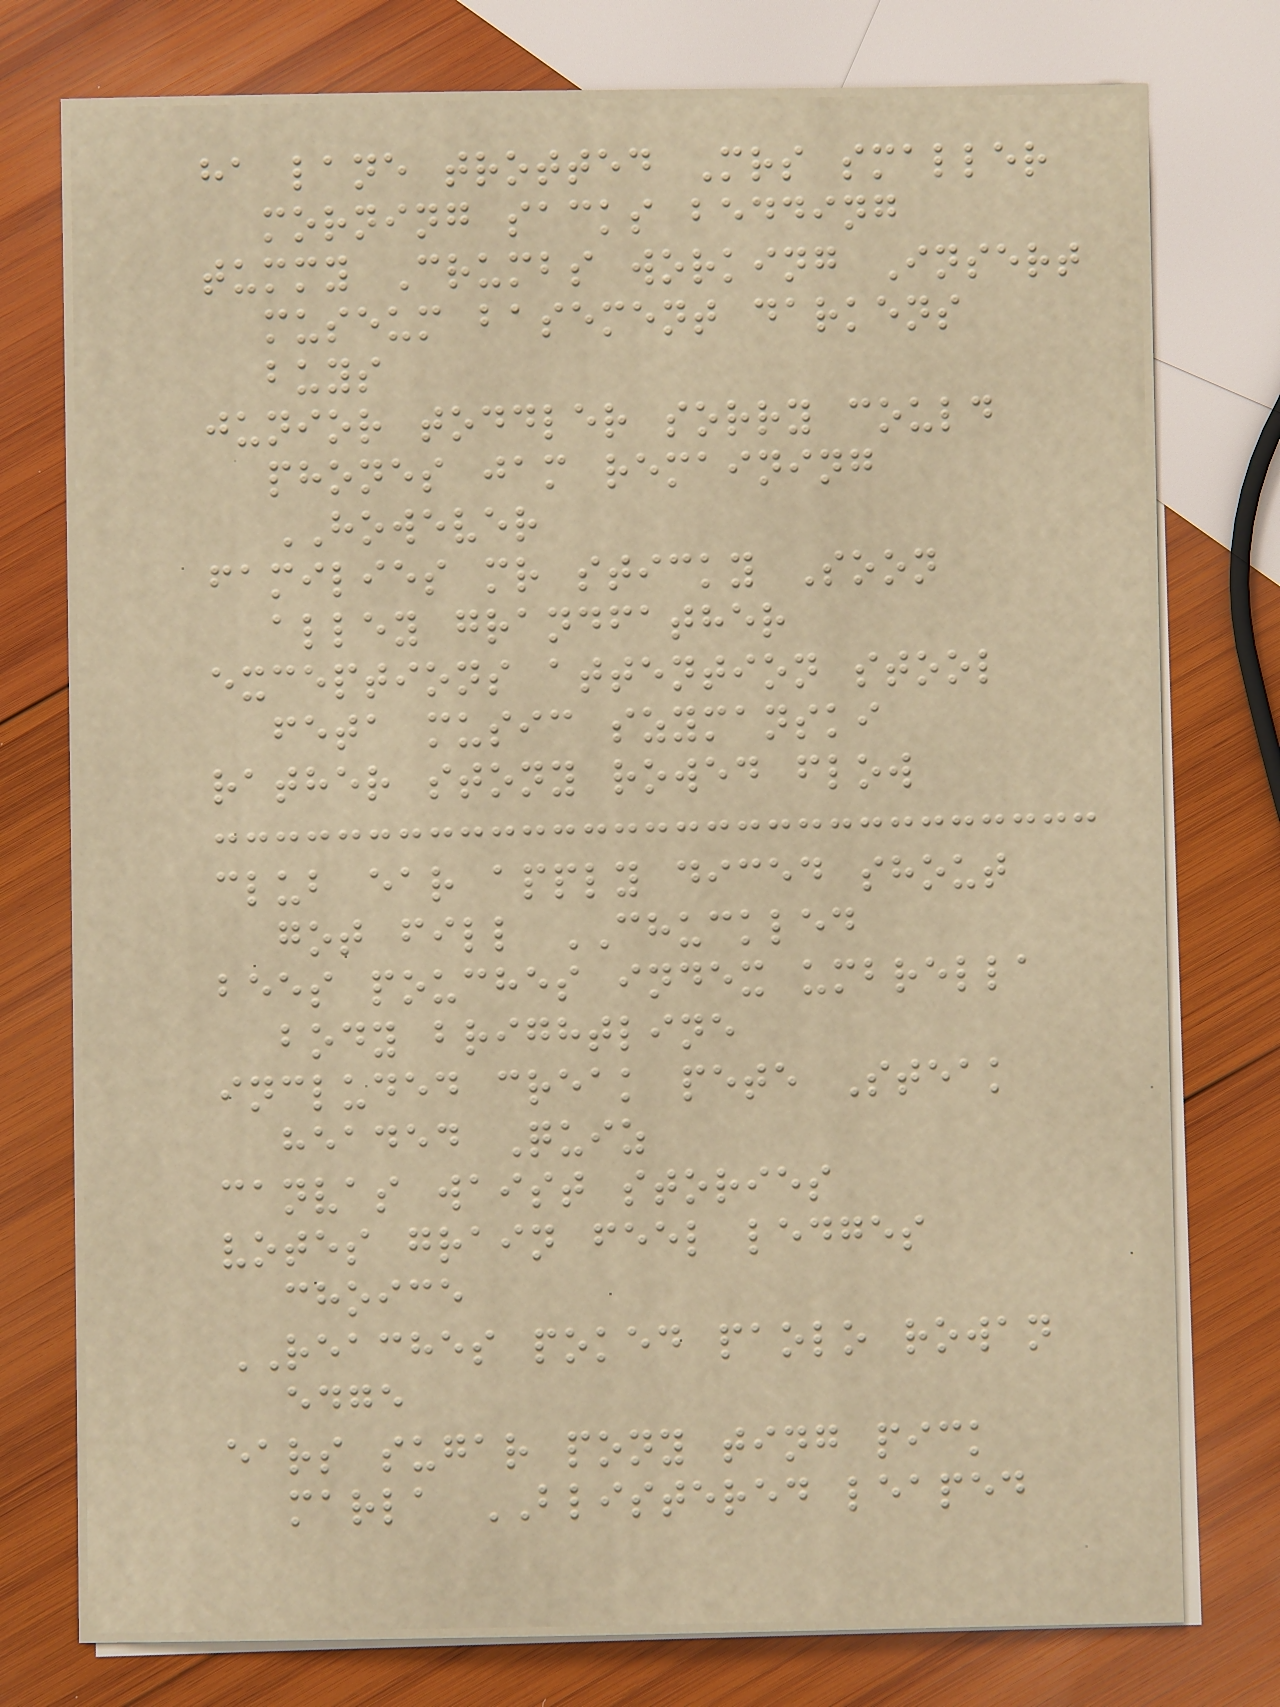ha lane trotted Mrs smaller
morning sacks bedding
tummy Crumbs working Insert
museum basement darkens
buys
junior toddler sorry could
phones jam remaining
HOWEVER
families mr sticky Soon
alley grandfather
exceptions attention stool
feta music szymanski
rather stony rowed flow
club ear apply diced shout
got fill CHUCKLED
bees pouches index umbrella
body brightline
included creak pete Steak
headed Quiz
canvas waist stories
votes grain feel ledges
choice
REACHES poked paolo rowan
edge
ears sugar pony ting pick
marla BLISTERED leaped
